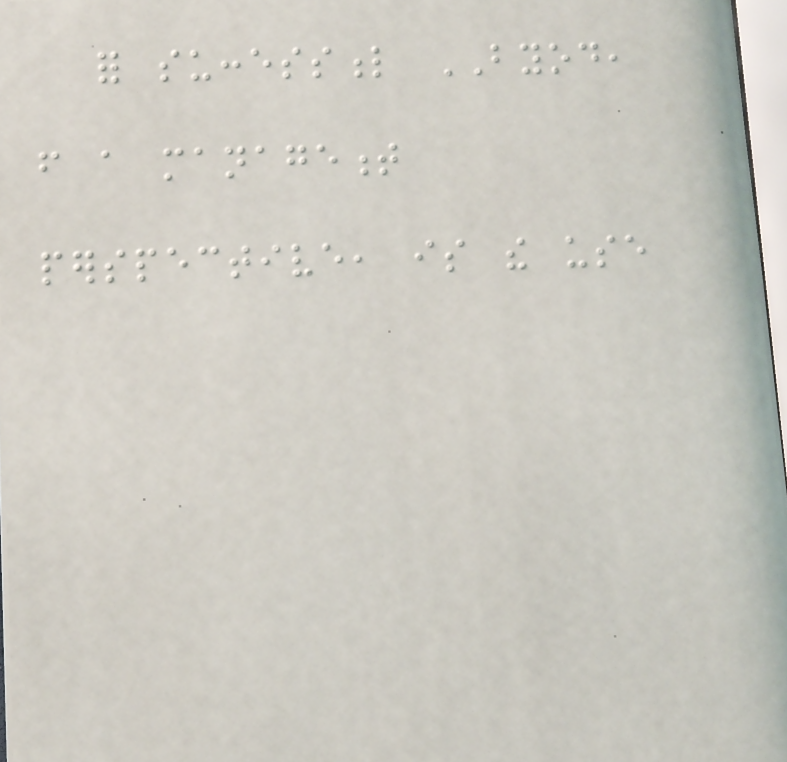for successful BYOD,
from a management
perspective, is the use
